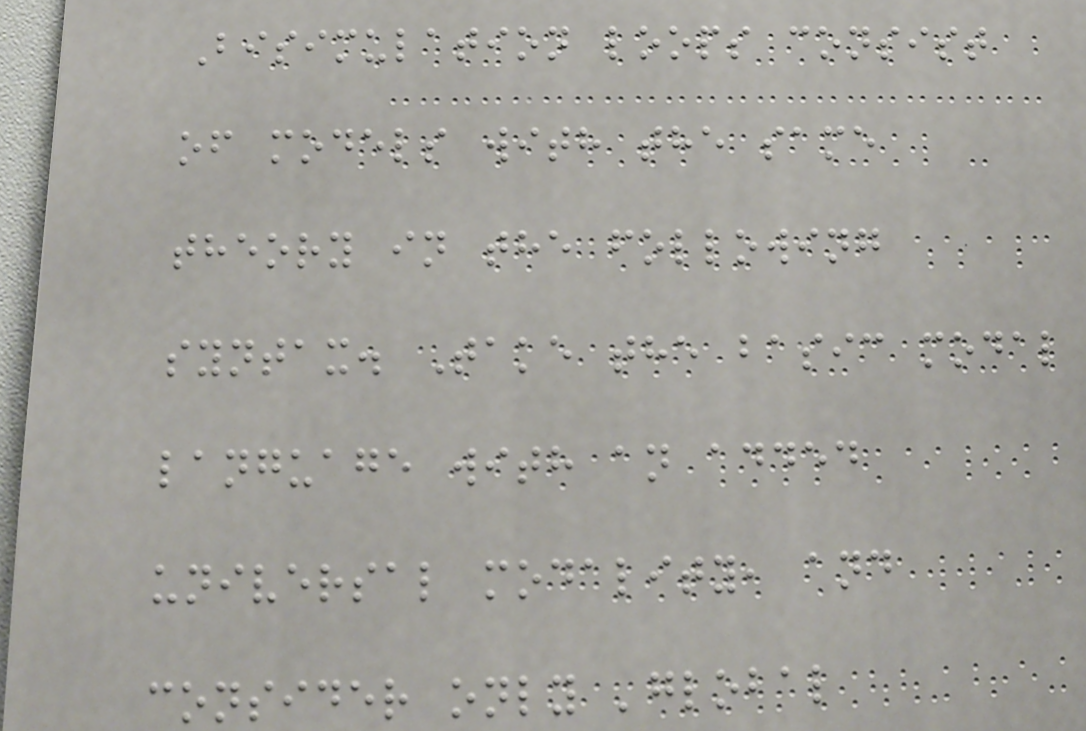Bisimulation loops consist
of models with the same
theory in the following
syntax. Take the basic modal
language with an added
universal modality, and
consider only 'global
